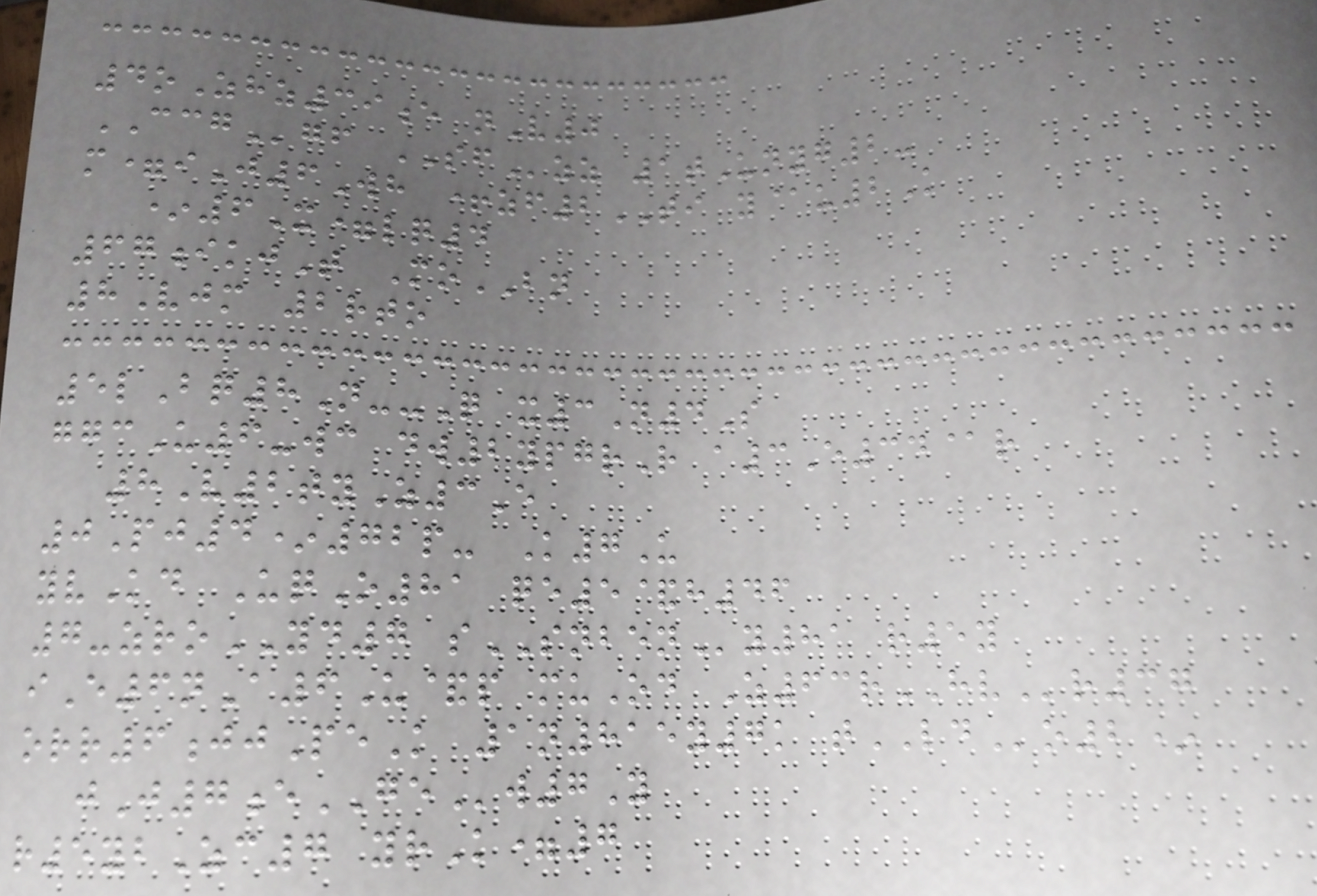4oZhz39e nV0
CCGgf SFzz 1tUnyg2-
m=iJ6Wh +zf2TI y@u2K
*6X=lq4
67ikjT MoBN
8Vjm 2rto
5lBq8N--Q x3N4S
ggcU6-wc dw2ypgrR a3E34@r
8V2tyZ3E
0Pj4*72p- K7U
yvKd UqO81 qe5&h46
7-zroYD7 sSNBENy81 r5y
iE6nA6U&p muOd Z63rHVr37
orr6jjPeK 1n815y7k tLDo2*
jJ7eGEw7Y
r5ybZc7 yrK=7
